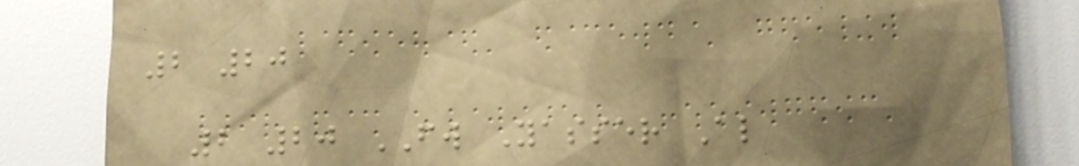2 20
2 20 FW Yasser Al
